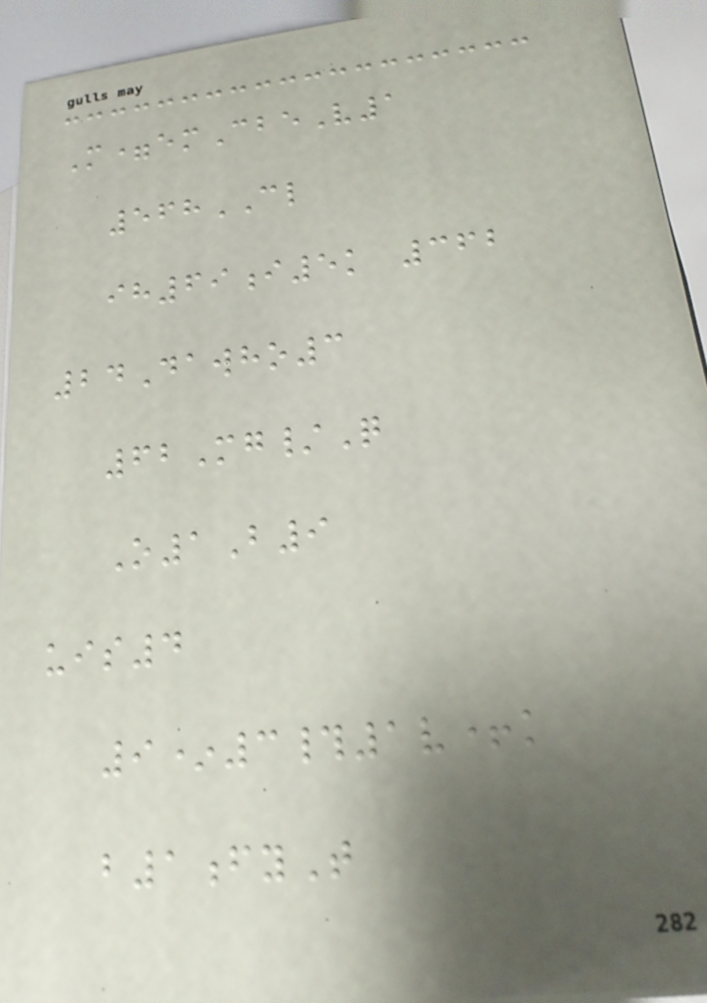M=emCbeV1
568CL
ih69i5k 362
24Dawho3
62Mg/Q
O1B9
uis4
9*3#1v+k
b1fyT
